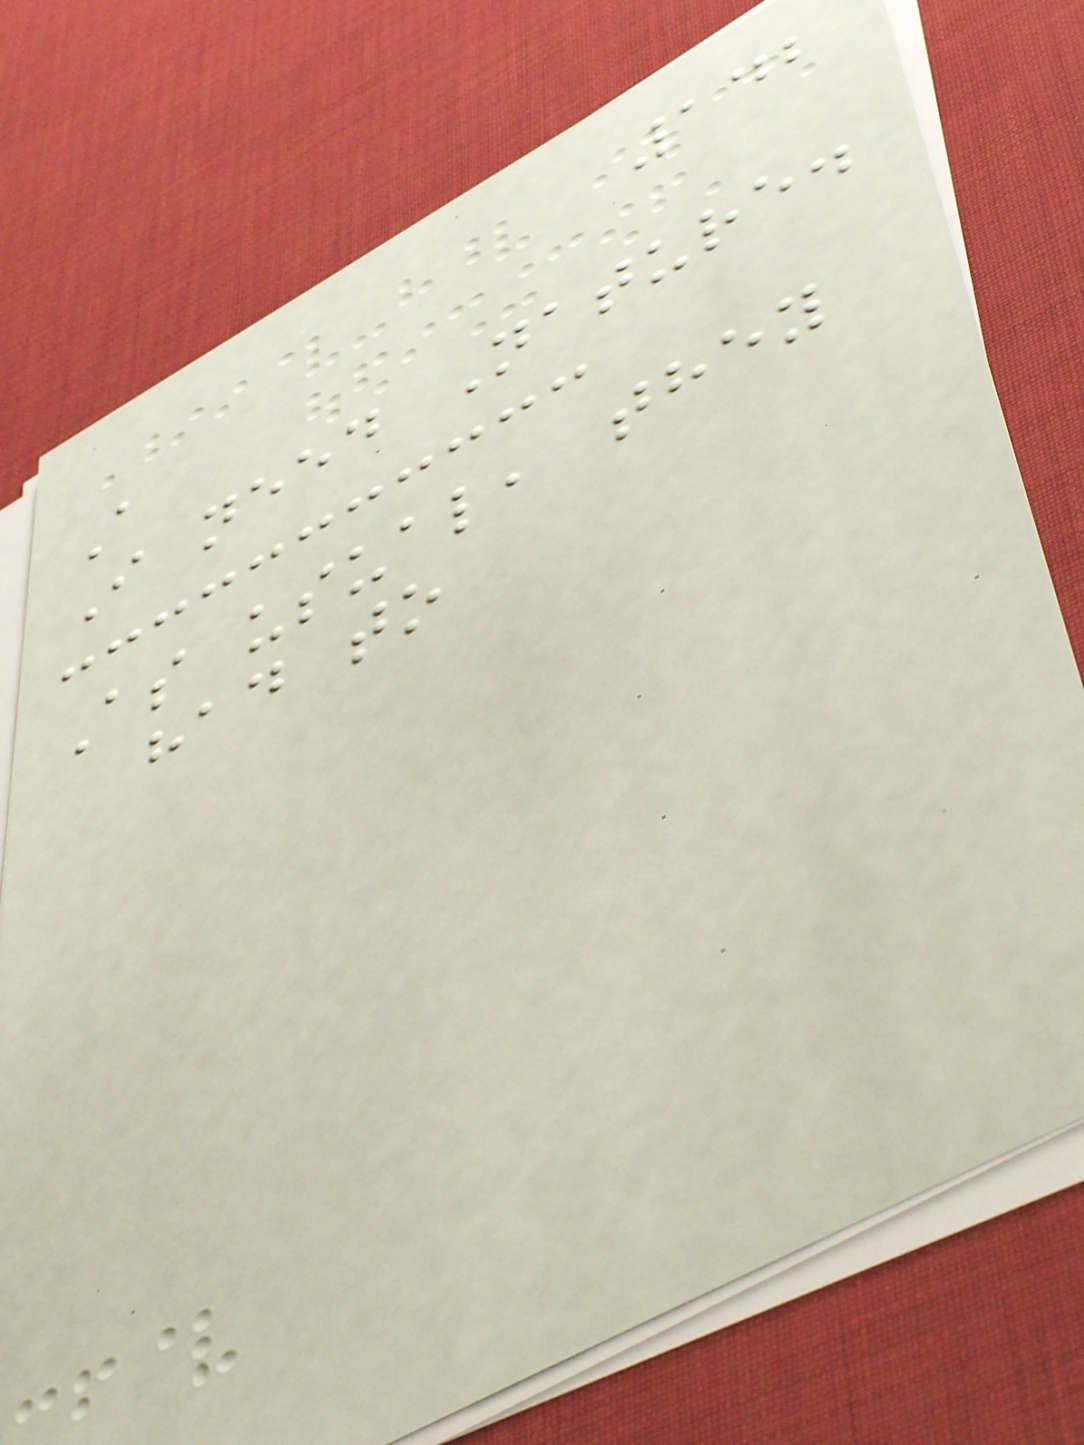142
A
I need Nature.
As usual, they
had to
